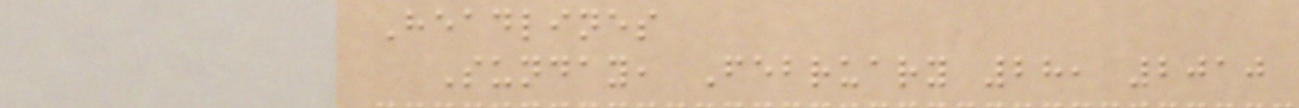Headlines
Sunday, February 28, 2010
